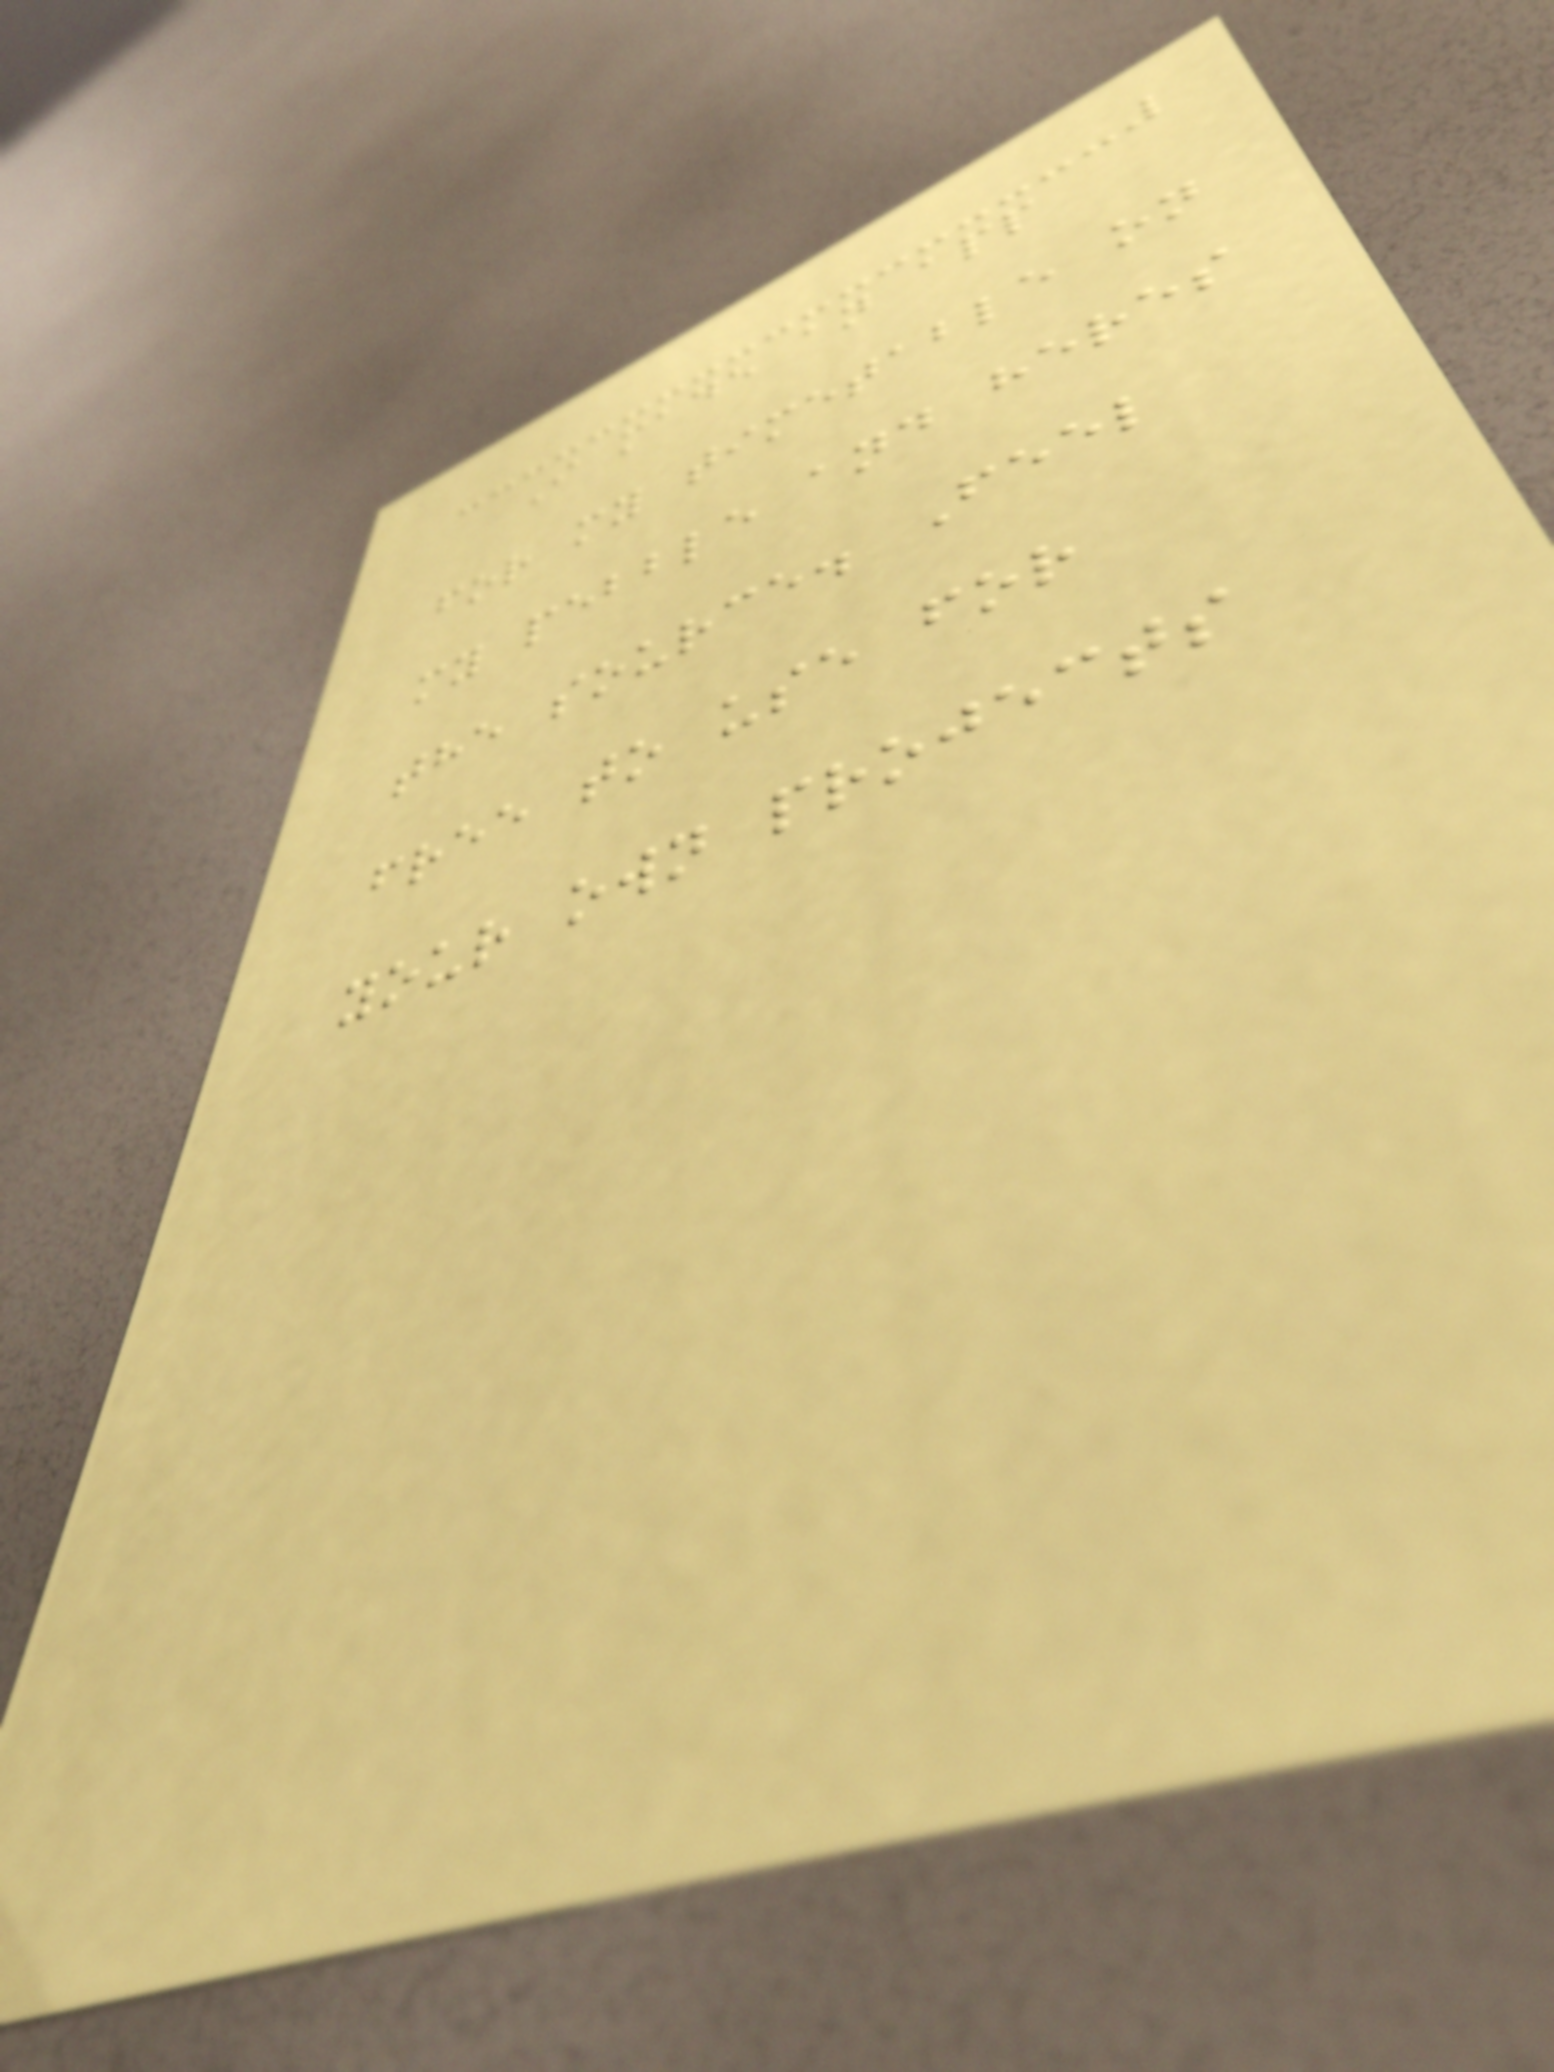I made an app
for my timetable on
my pebble and heres
the source. Feel
free to use for
your own projects
